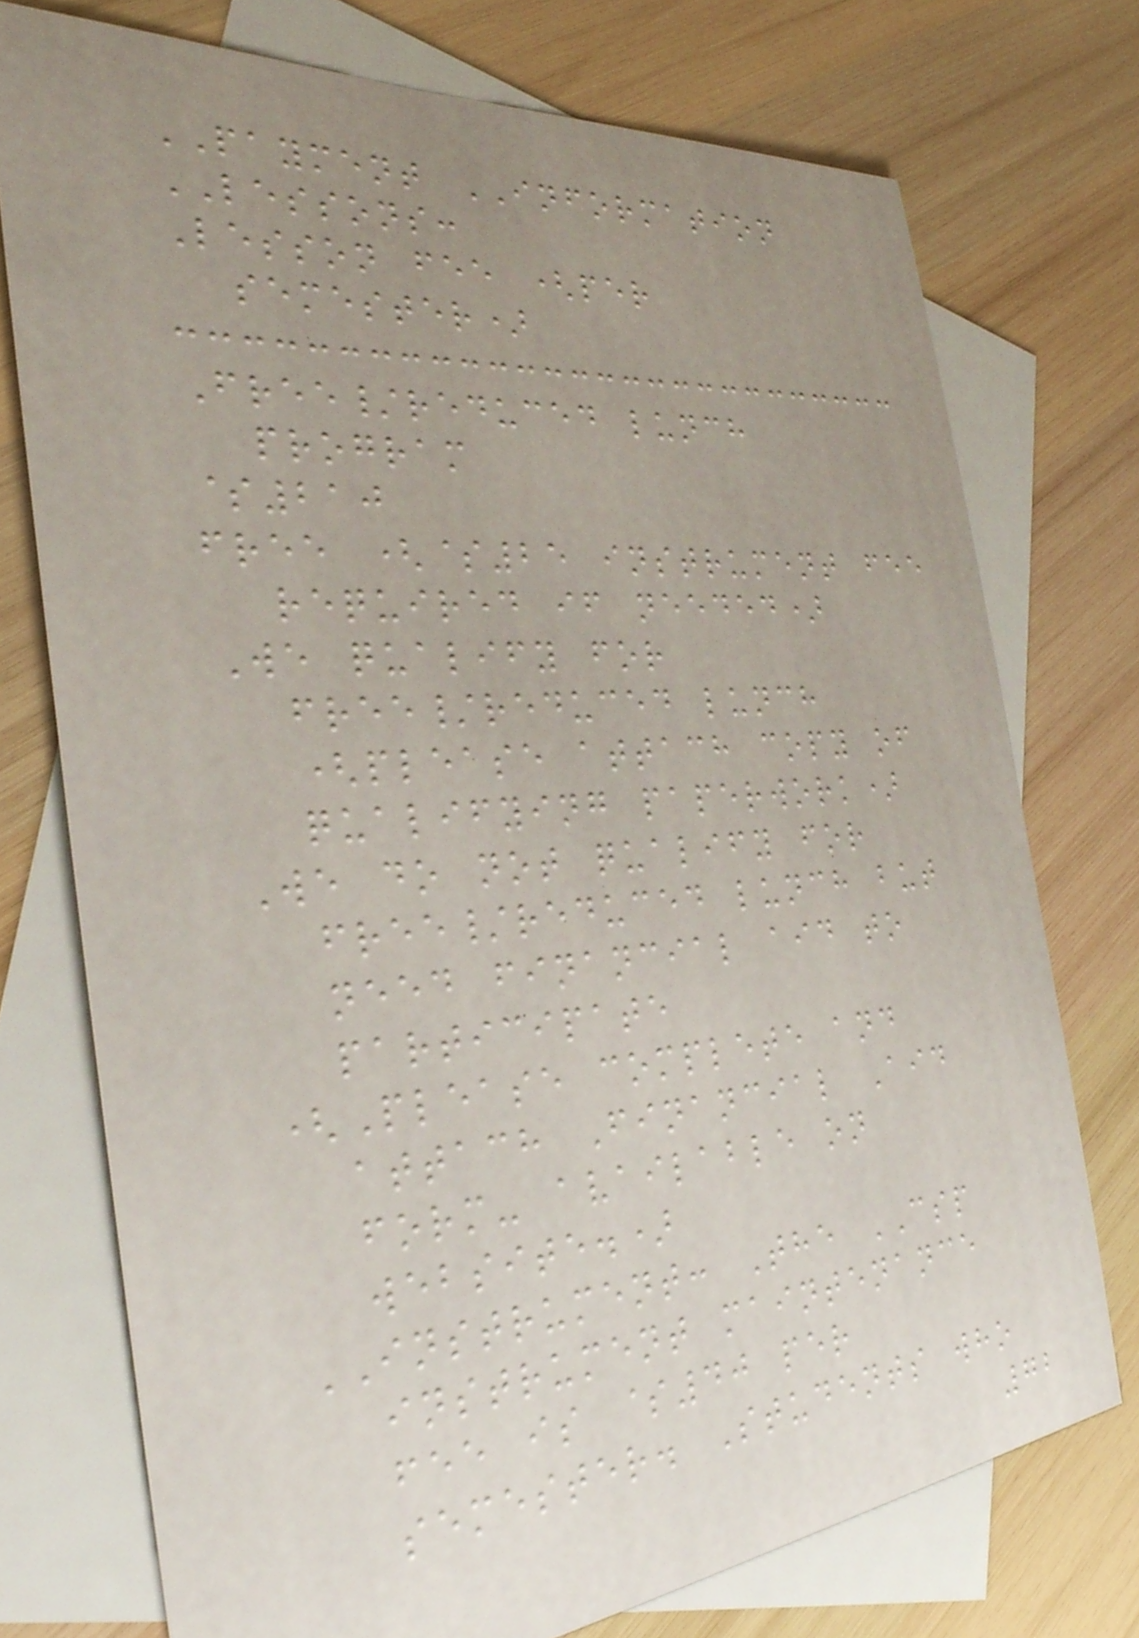PAYMENT INFORMATION
LESSONS:
Lesson fee (per
semester)
Free/reduced lunch
program
$210
free ($25 instrument fee
required if needed)
We qualify for
free/reduced lunch
(please attach copy of
qualifying paperwork)
We do not qualify for
free/reduced lunch but
need financial aid to
participate
(Please complete and
attach Financial Aid
form- available on
website.)
INSTRUMENT: The CSP
instrument maintenance
fee is $40 per
semester. Students who
72
